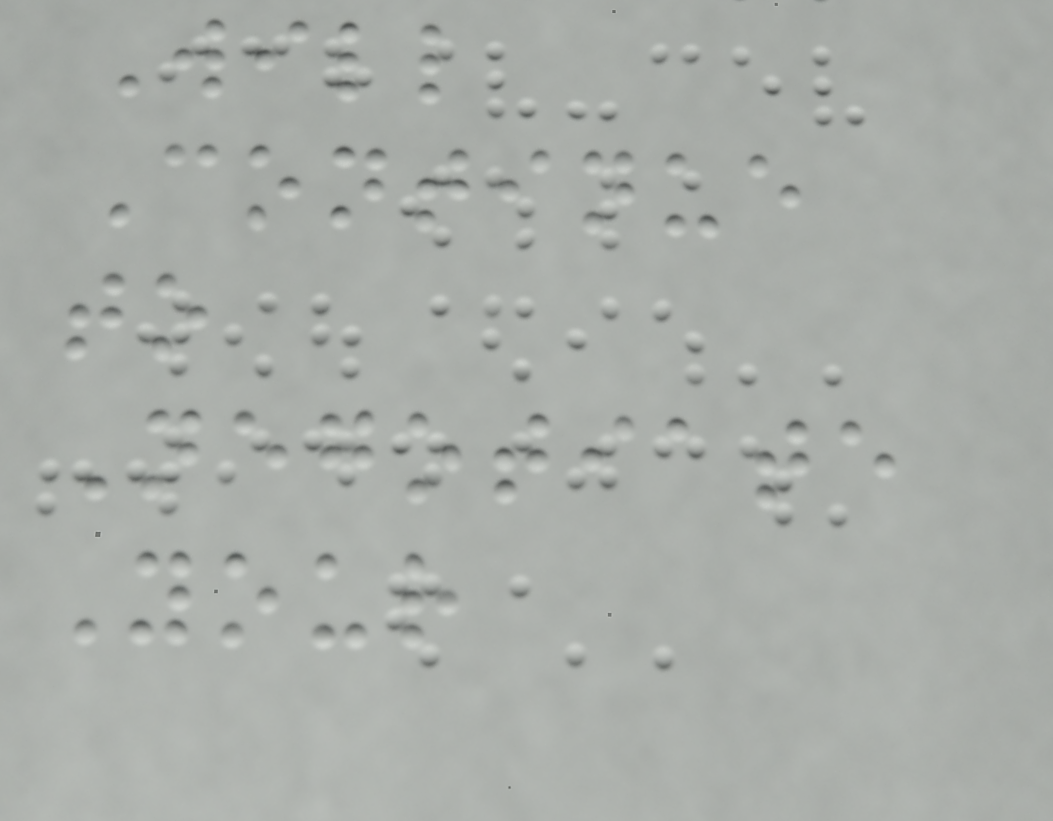Will
Continue
to
Negotiate
Your
